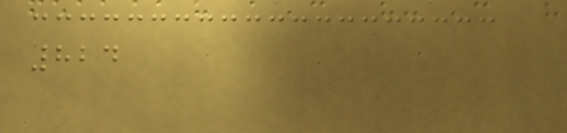824
